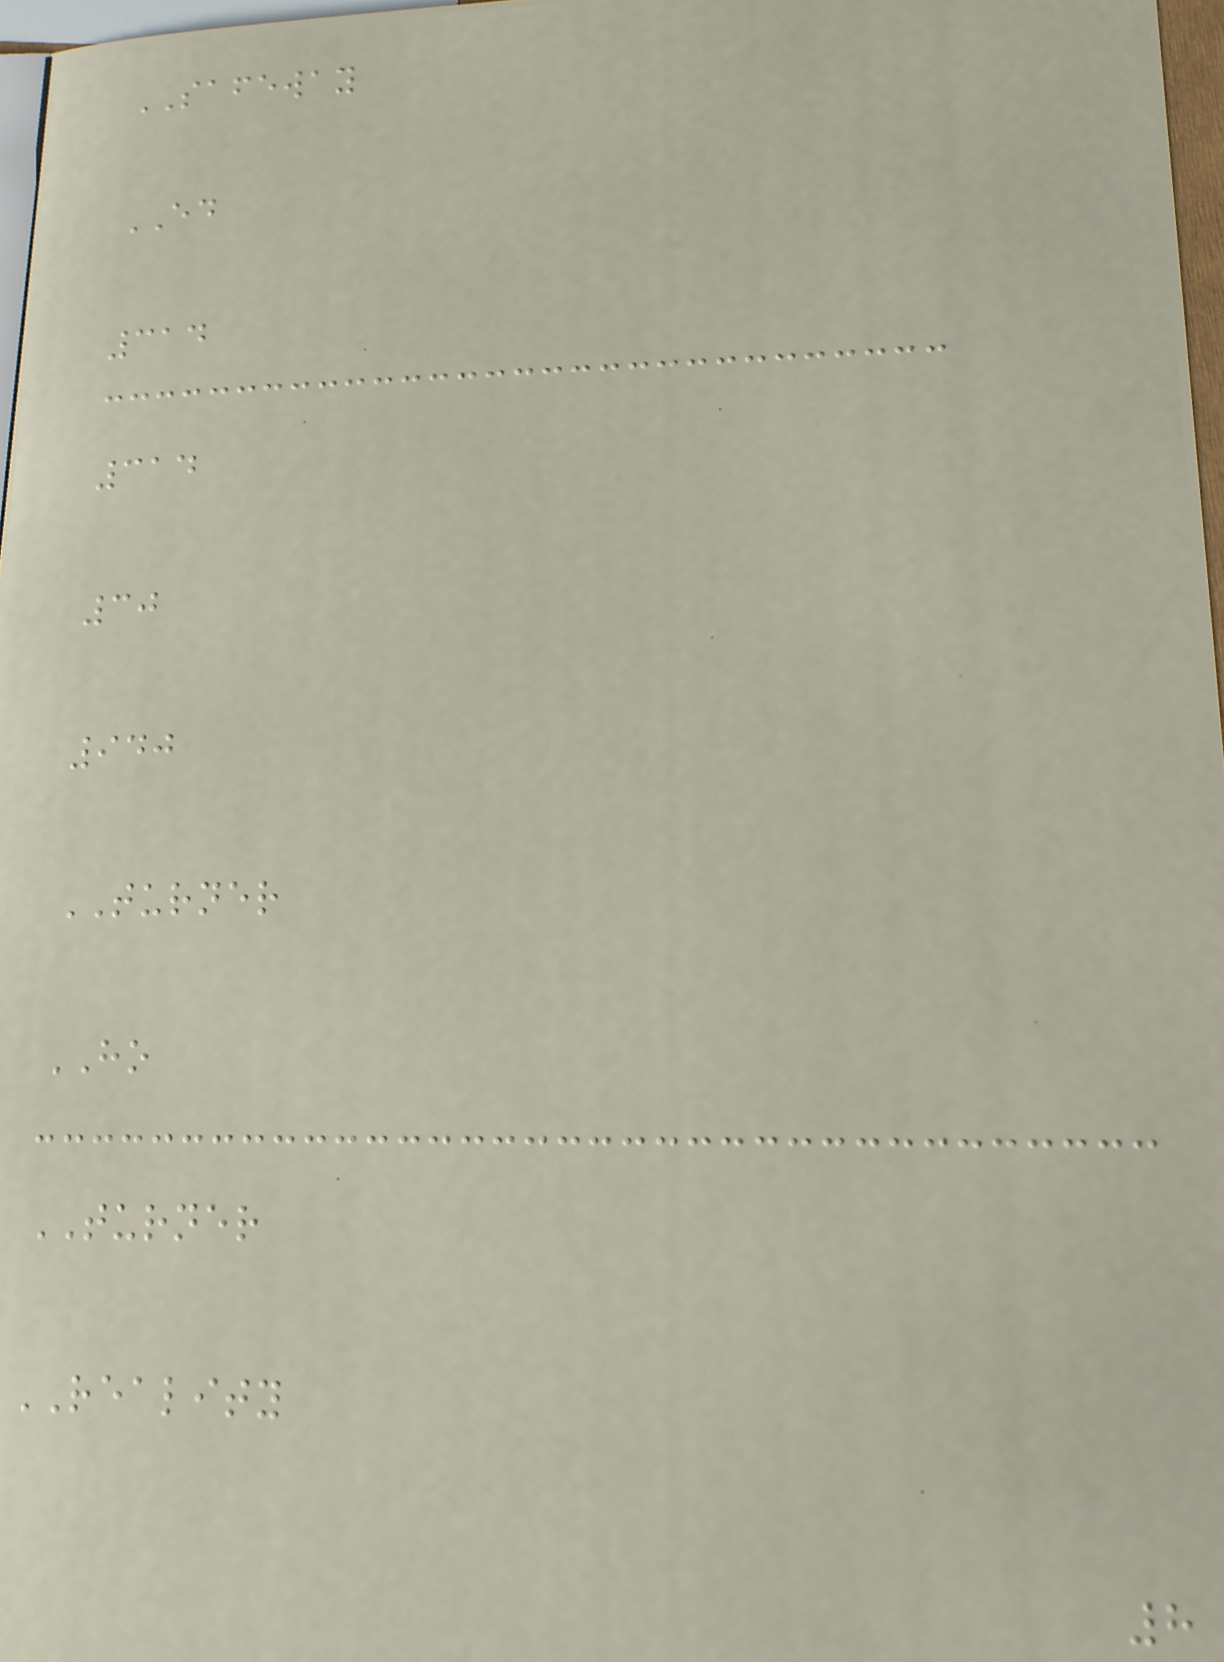SAFEWAY
ED
314
314
30
940
TURNER
HO
TURNER
REALITY
8
